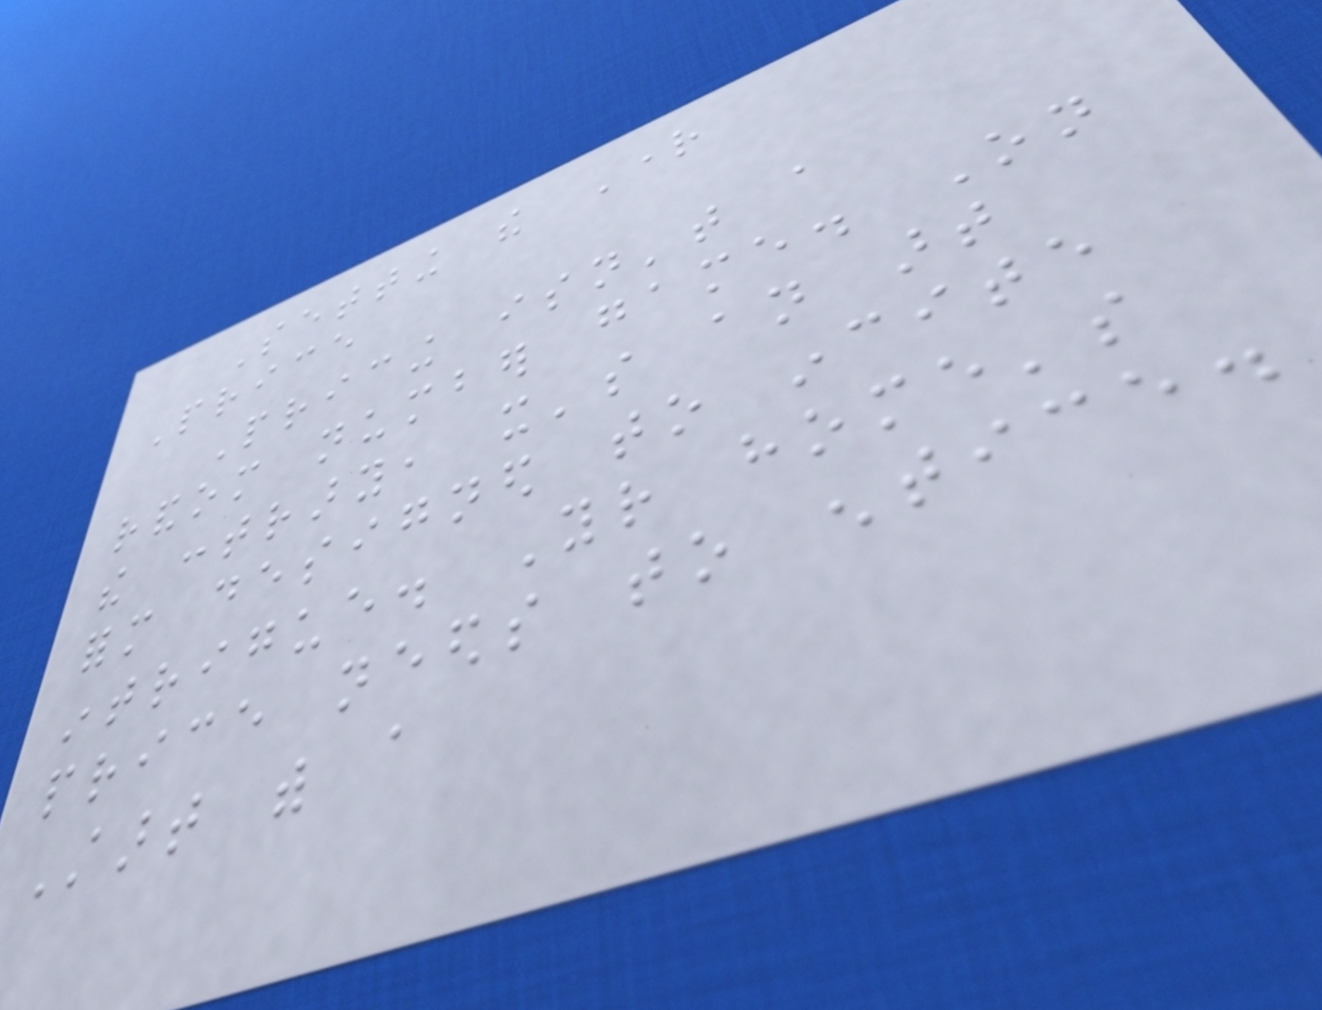Setting the Right
Price
Pricing isn't a
random number game. On
the contrary, it's an art
form designed to incite
intrigue. Your home's
price needs to entice.
Start with a
